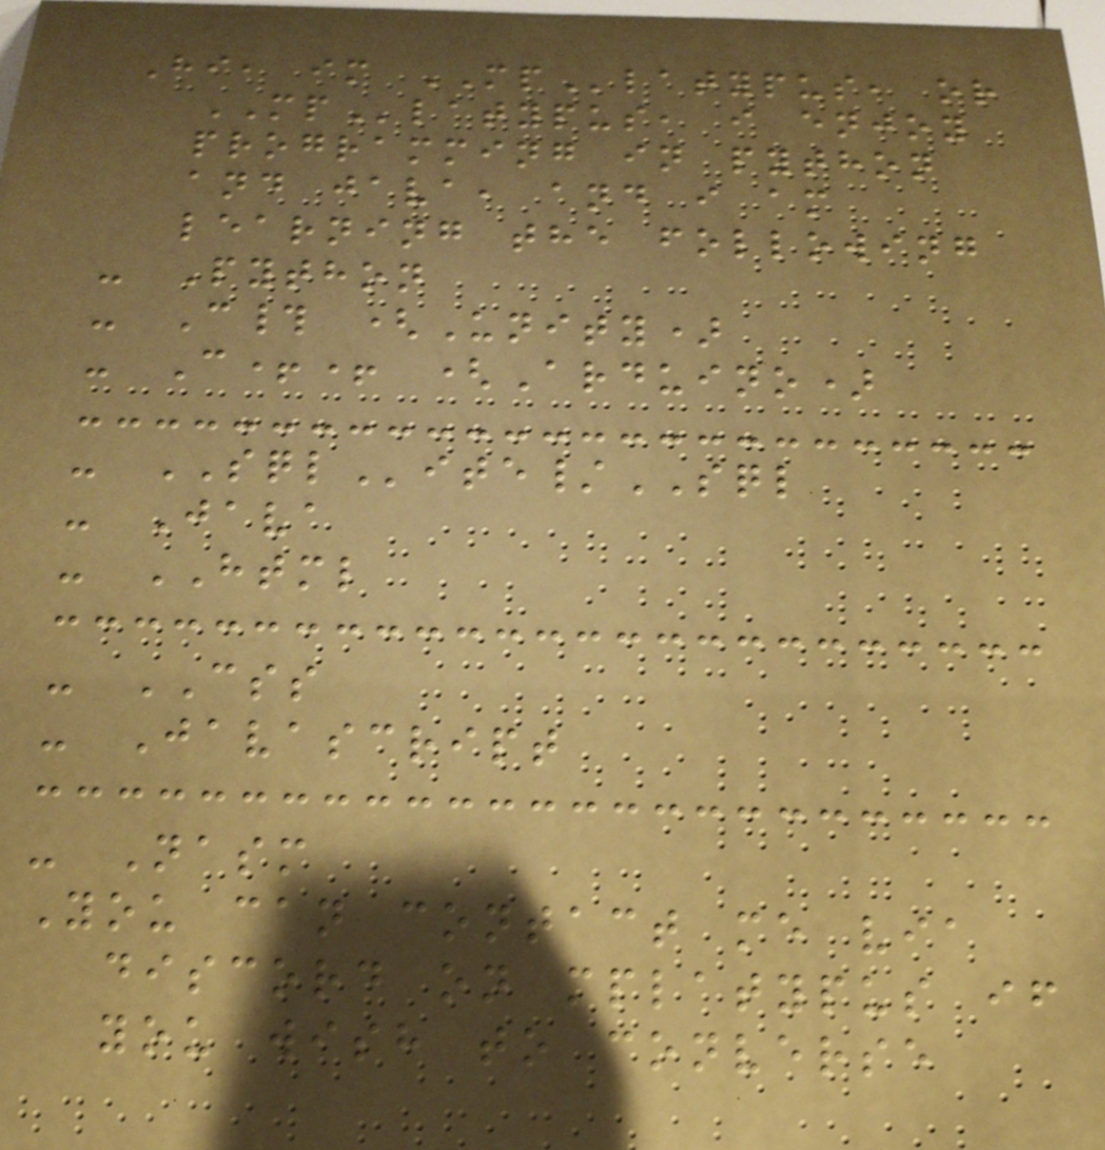Hi, im MPlatypus, or
MPlatypus, i enjoy
programming in python
and java, and i am
learning the following
- Python
- C# (Unity)
- C++ (Arduino)
- SQLite/SQL
- Java
- HTML
- CSS
- Javascript
- Nasm
You can contact me via
discord on mplatypus if
you wish to converse
